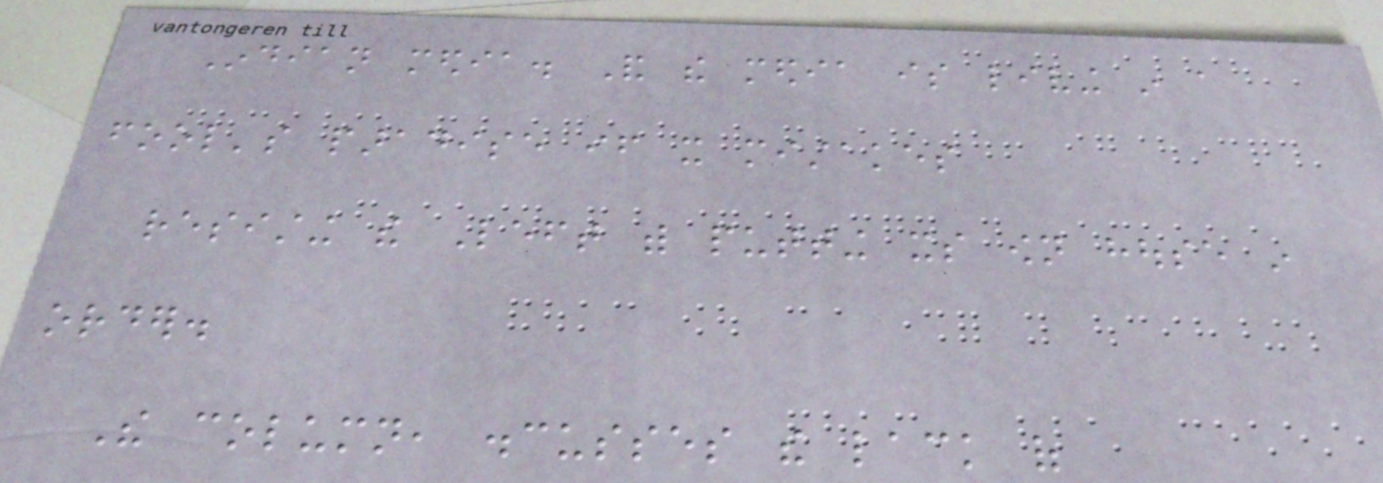Indian media. And the media is living in a
fool's paradise if it mistakes
resisting the Left with putting its own house in
order.
The column, discusses the lack of
